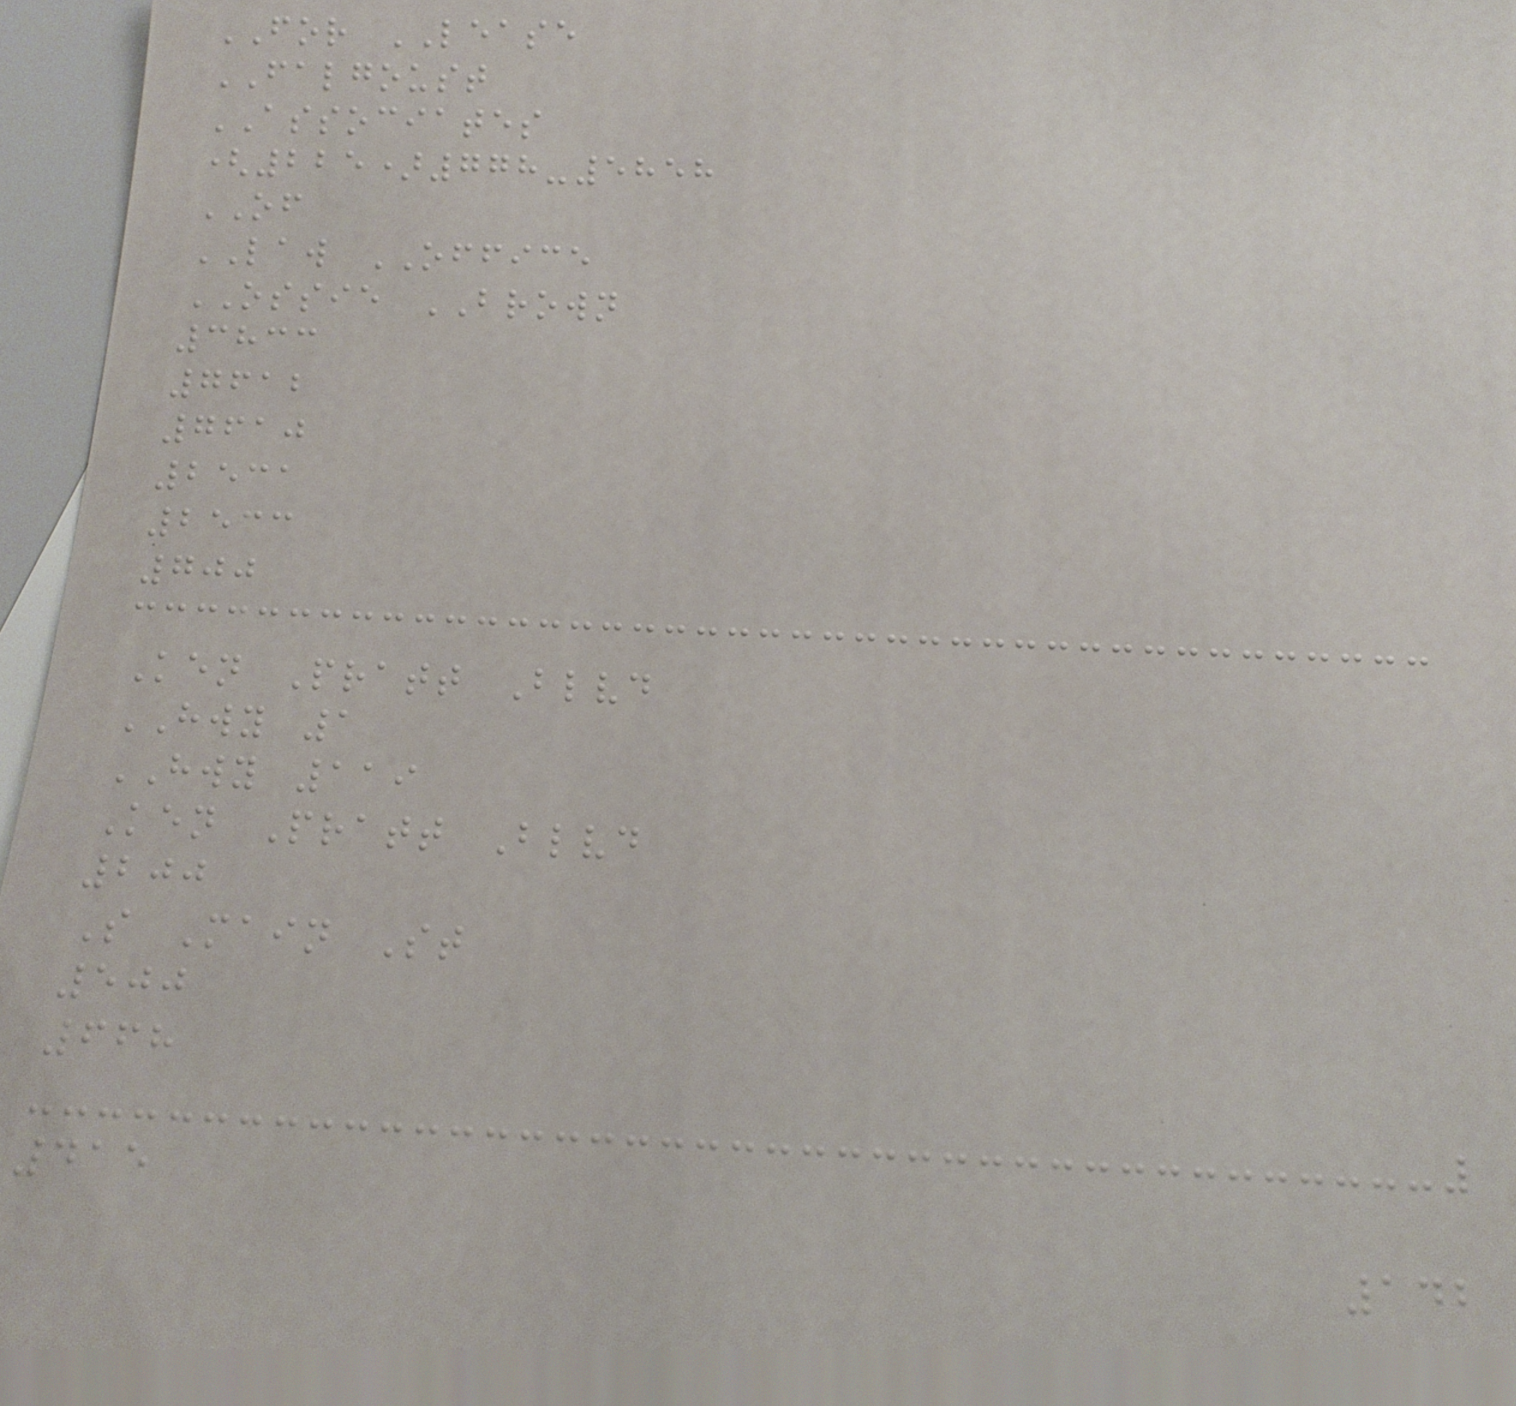FOR LEASE
FALGOUST
ASSOCIATES
(225)778-5858
OF
LAW OFFICE
OSSIE BROWN
3833
7612
7610
2531
2533
700
Ken Pratt Blvd
HWY 1
HWY 119
Ken Pratt Blvd
200
S Main St
500
668
415
142
